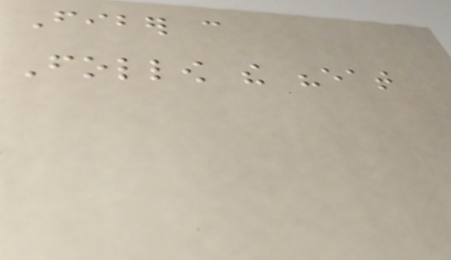Fiber can
Follow the "eat
